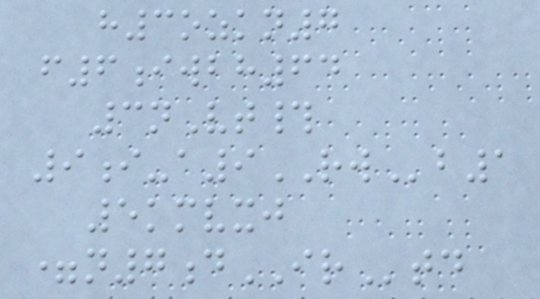h3ozkn7
f6iwbh64
3nVt#
9i-a9RWb1
5kmvxj
=n7dIRtd
